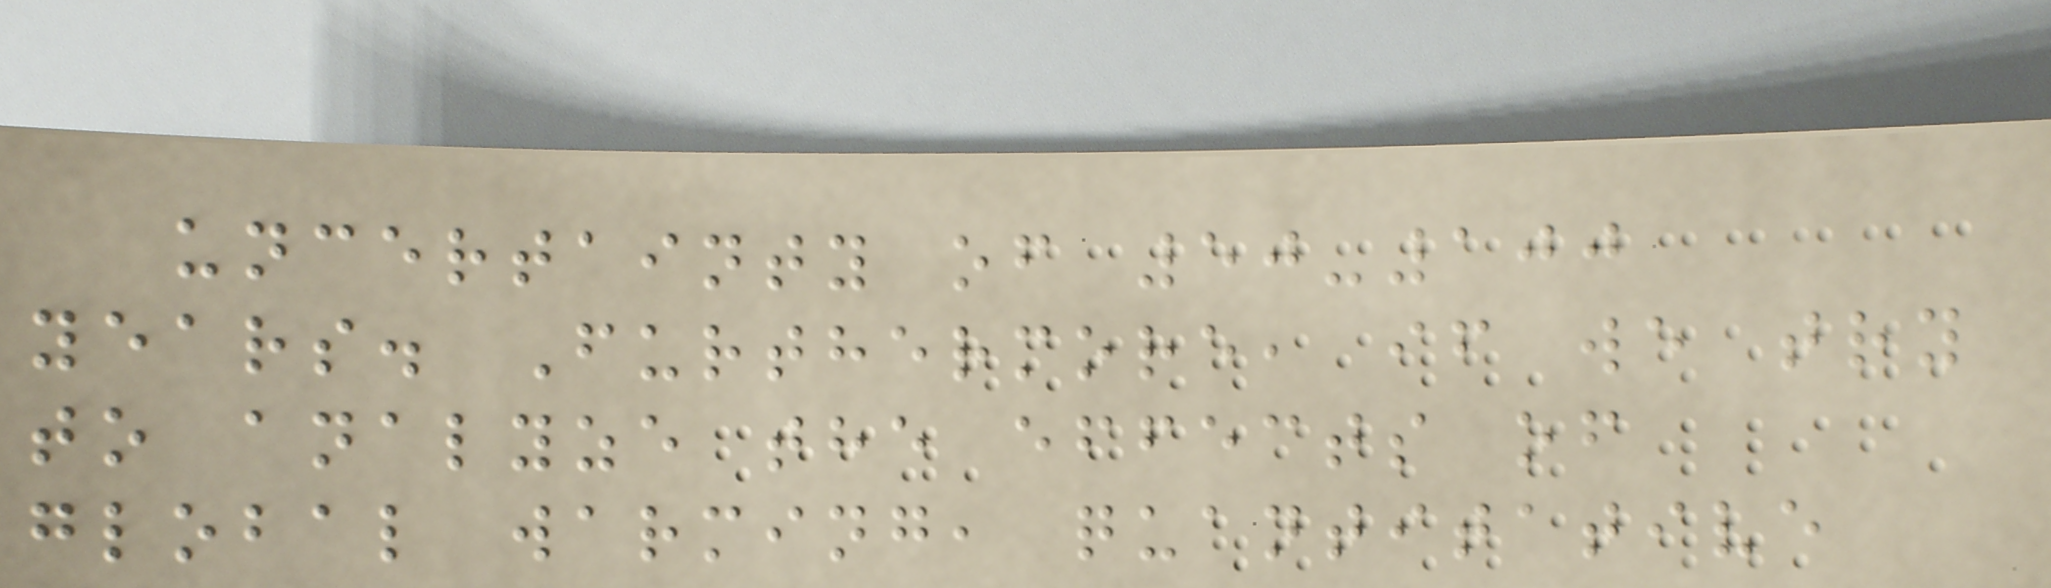uncertainty of 50-100
years. Furthermore, if we try
to analyze the effects of
global warming, quantitative
